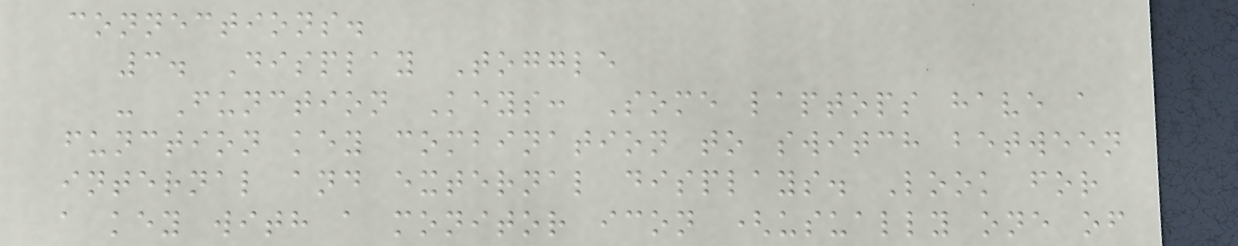connections.
3. Display Toggle
- Function Keys: Some laptops have a
function key combination to switch between
internal and external displays. Look for
a key with a monitor icon (usually one of
